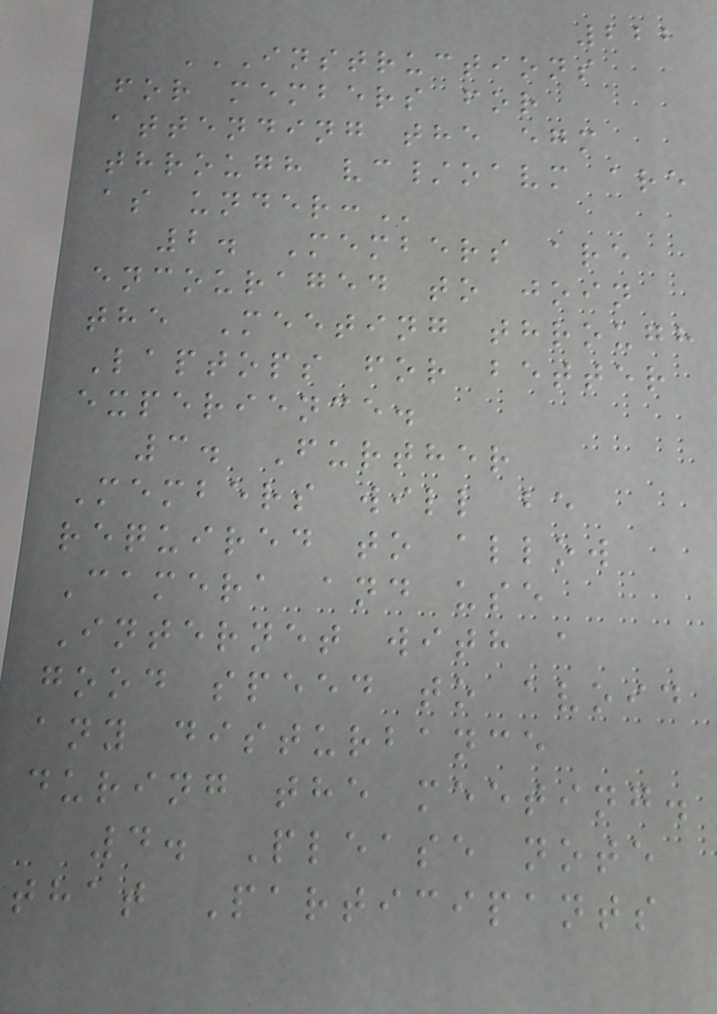222
INSTRUCTIONS
FOR MEMBERS FOR
ATTENDING THE EGM
THROUGH VC/OAVM ARE
AS UNDER:
2. Members are
encouraged to join
the Meeting through
Laptops for better
experience.
3. Further
Members will be
required to allow
Camera and use
Internet with a
good speed to avoid
any disturbance
during the meeting.
4. Please note
that Participants
